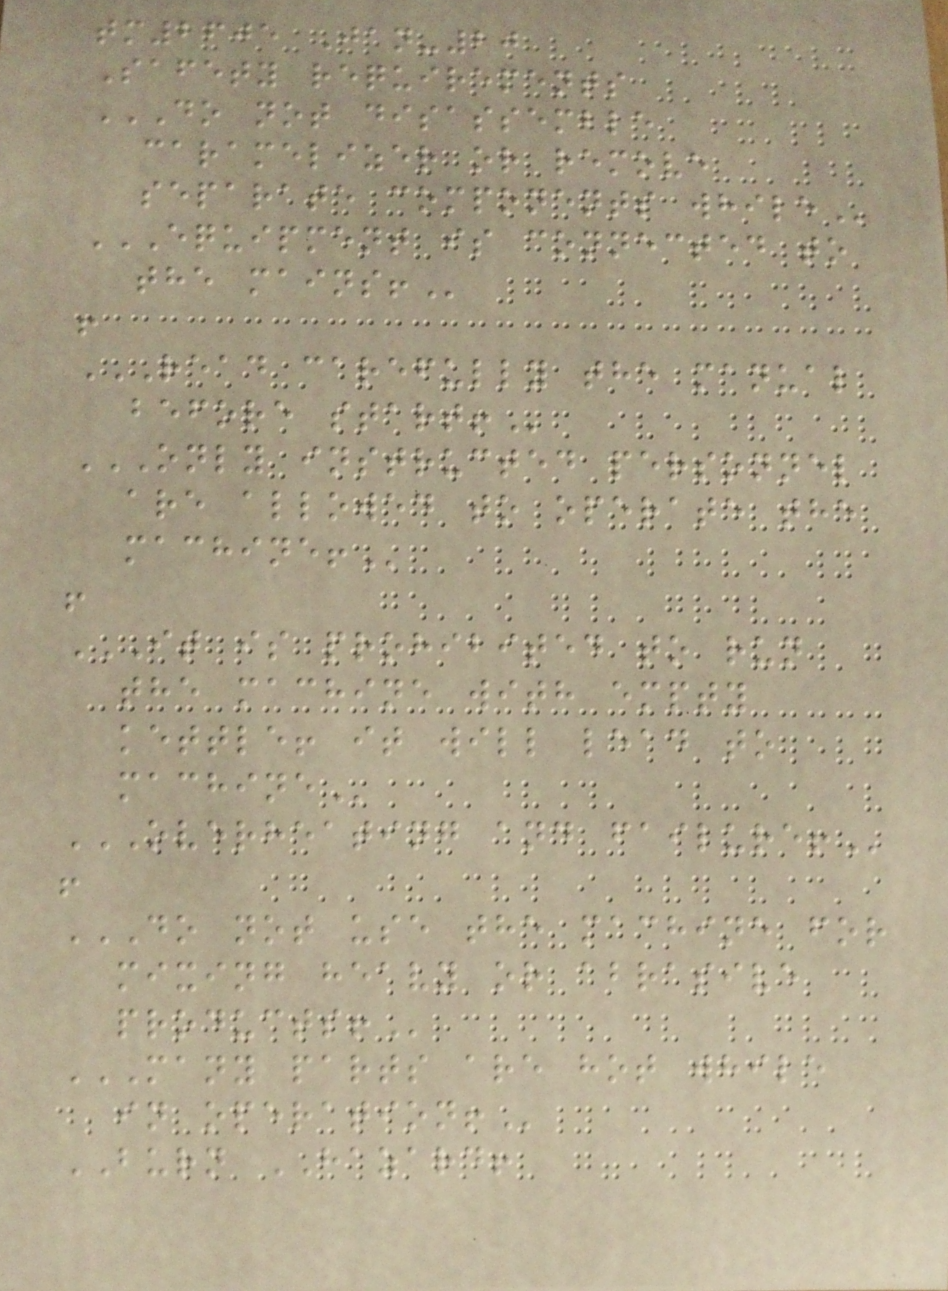tm2605 Jan-20
Safety requirements
DO NOT DISASSEMBLE
CARAMELIZER OR REMOVE
SEPARATE COMPONENTS WHILE
EQUIPMENT IS CONNECTED TO
THE MAINS!
!
READ CAREFULLY THE MANUAL
BEFORE START!
ONLY INSTRUCTED PERSONNEL
ARE ALLOWED TO OPERATE THE
MACHINE!
!
IT IS PROHIBITED TO RUN
THE MACHINE WITH EMPTY
KETTLE! IT WILL LEAD TO
MACHINE
OVERHEATING AND FAILURE!
!
DO NOT USE THE MACHINE FOR
MIXING HEAVY OR ABRASIVE
PRODUCTS!
MANY PARTS ARE HOT WHILE
IN OPERATION!
BURN HAZARD!
